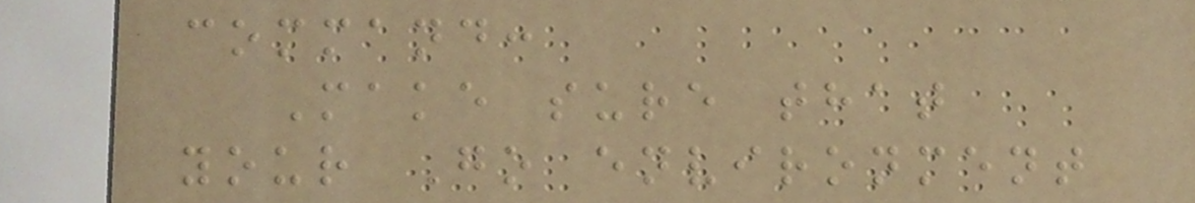command:
Make sure that
your Go environment
